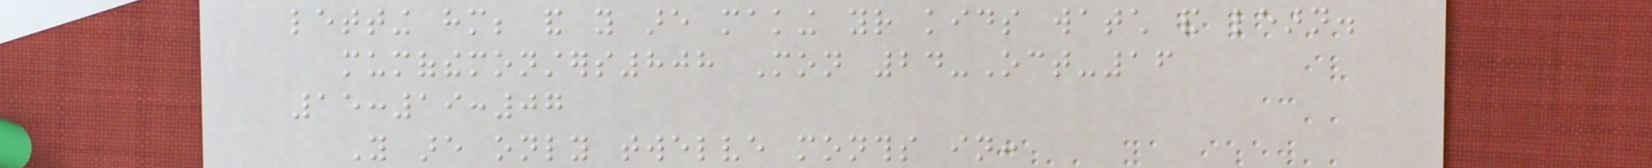letting him; and you are making your kids watch and learn.
mumofthemonsters808 Mon 24-Oct-16
15:19:07
You are only twelve months in:
